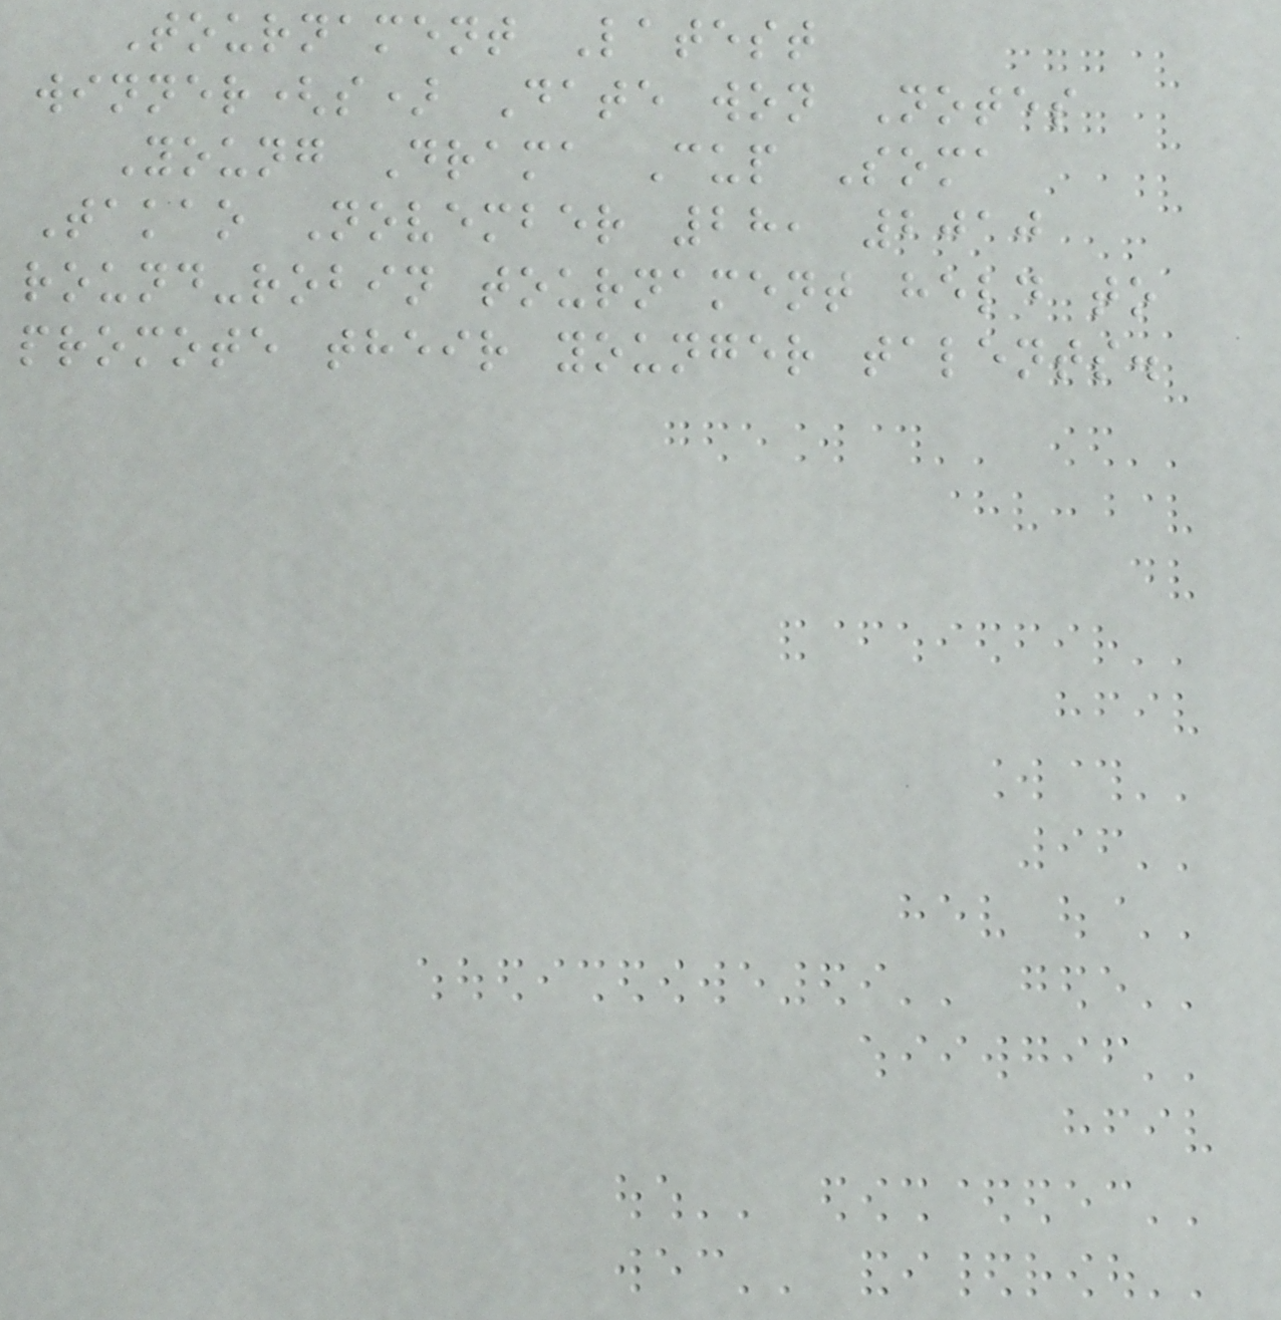Tournament Latest
winner(s) Date won Notes
Young Drama Cup Soma
Takao November 28, 2010
round-robin tournament held to
promote their younger talents.
